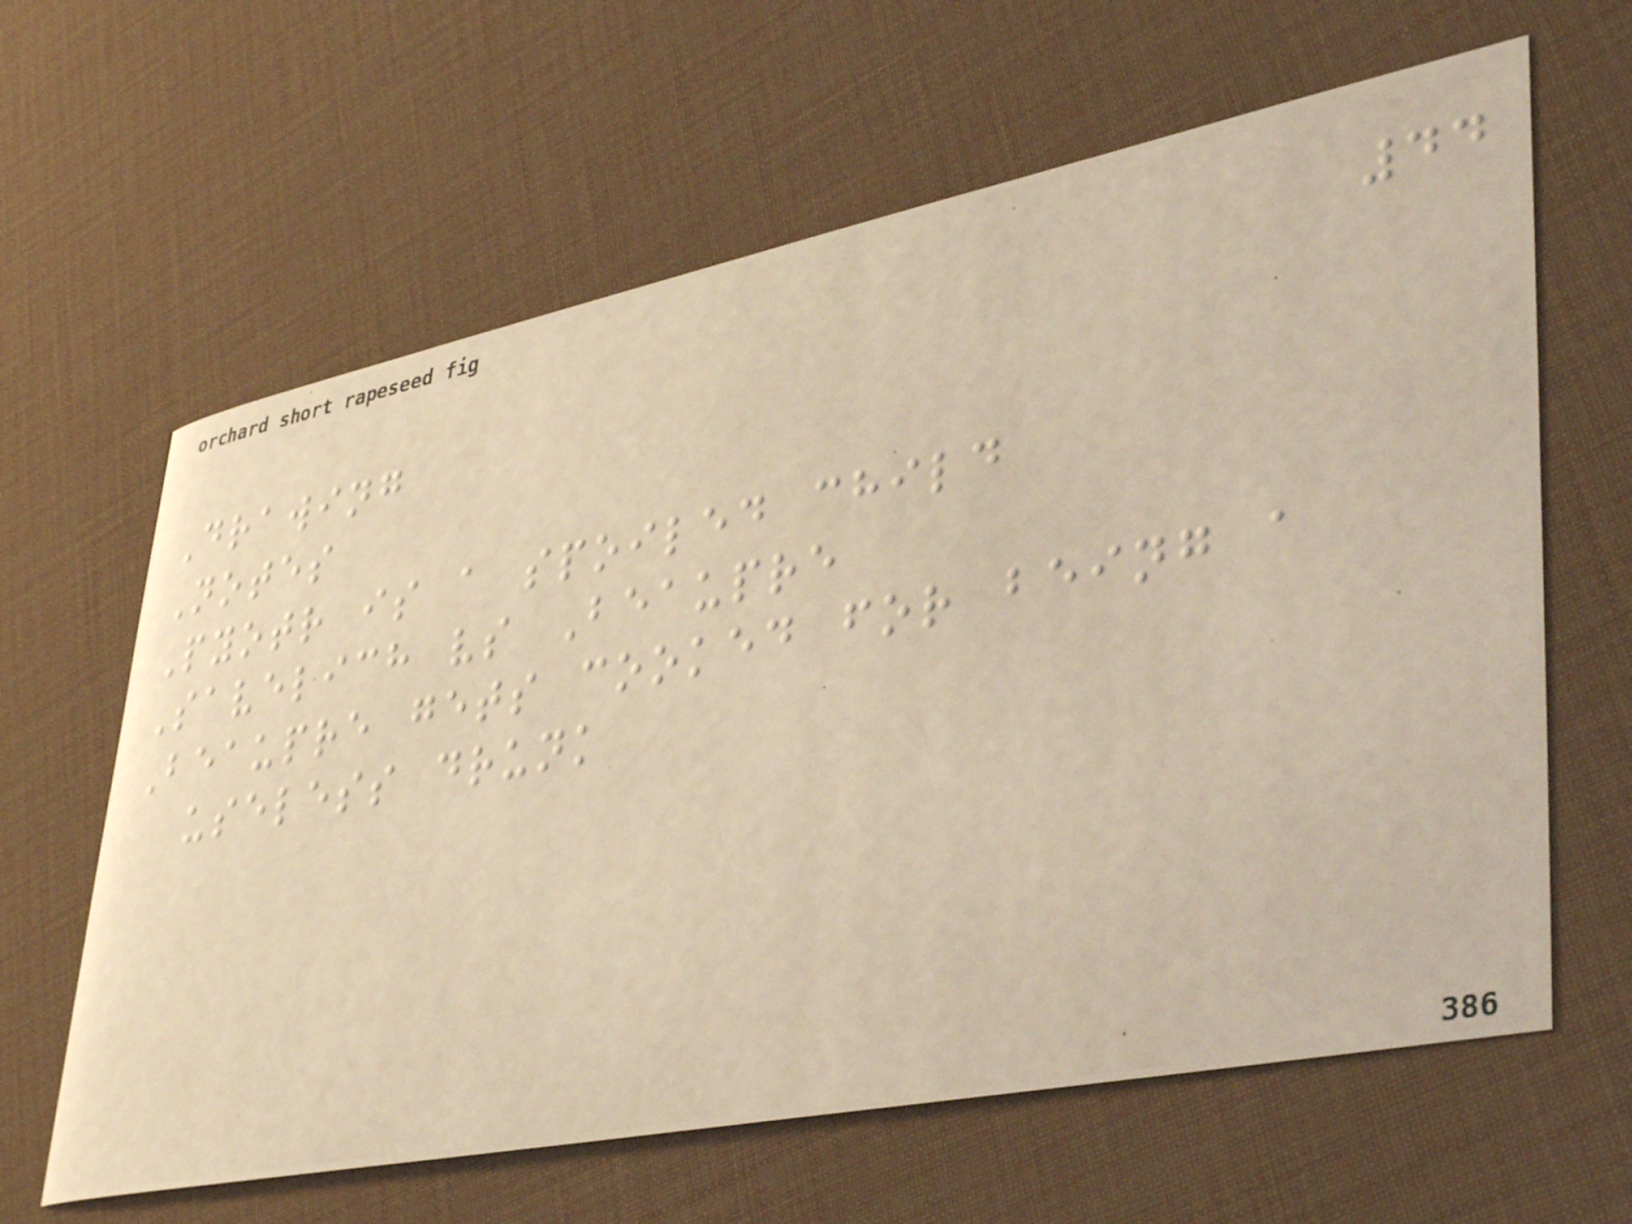44
Drawing
Notes
Pyotr is a spoiled child
Savelich vs Beaupre
Beaupre gets cooked for being a
useless drunk
